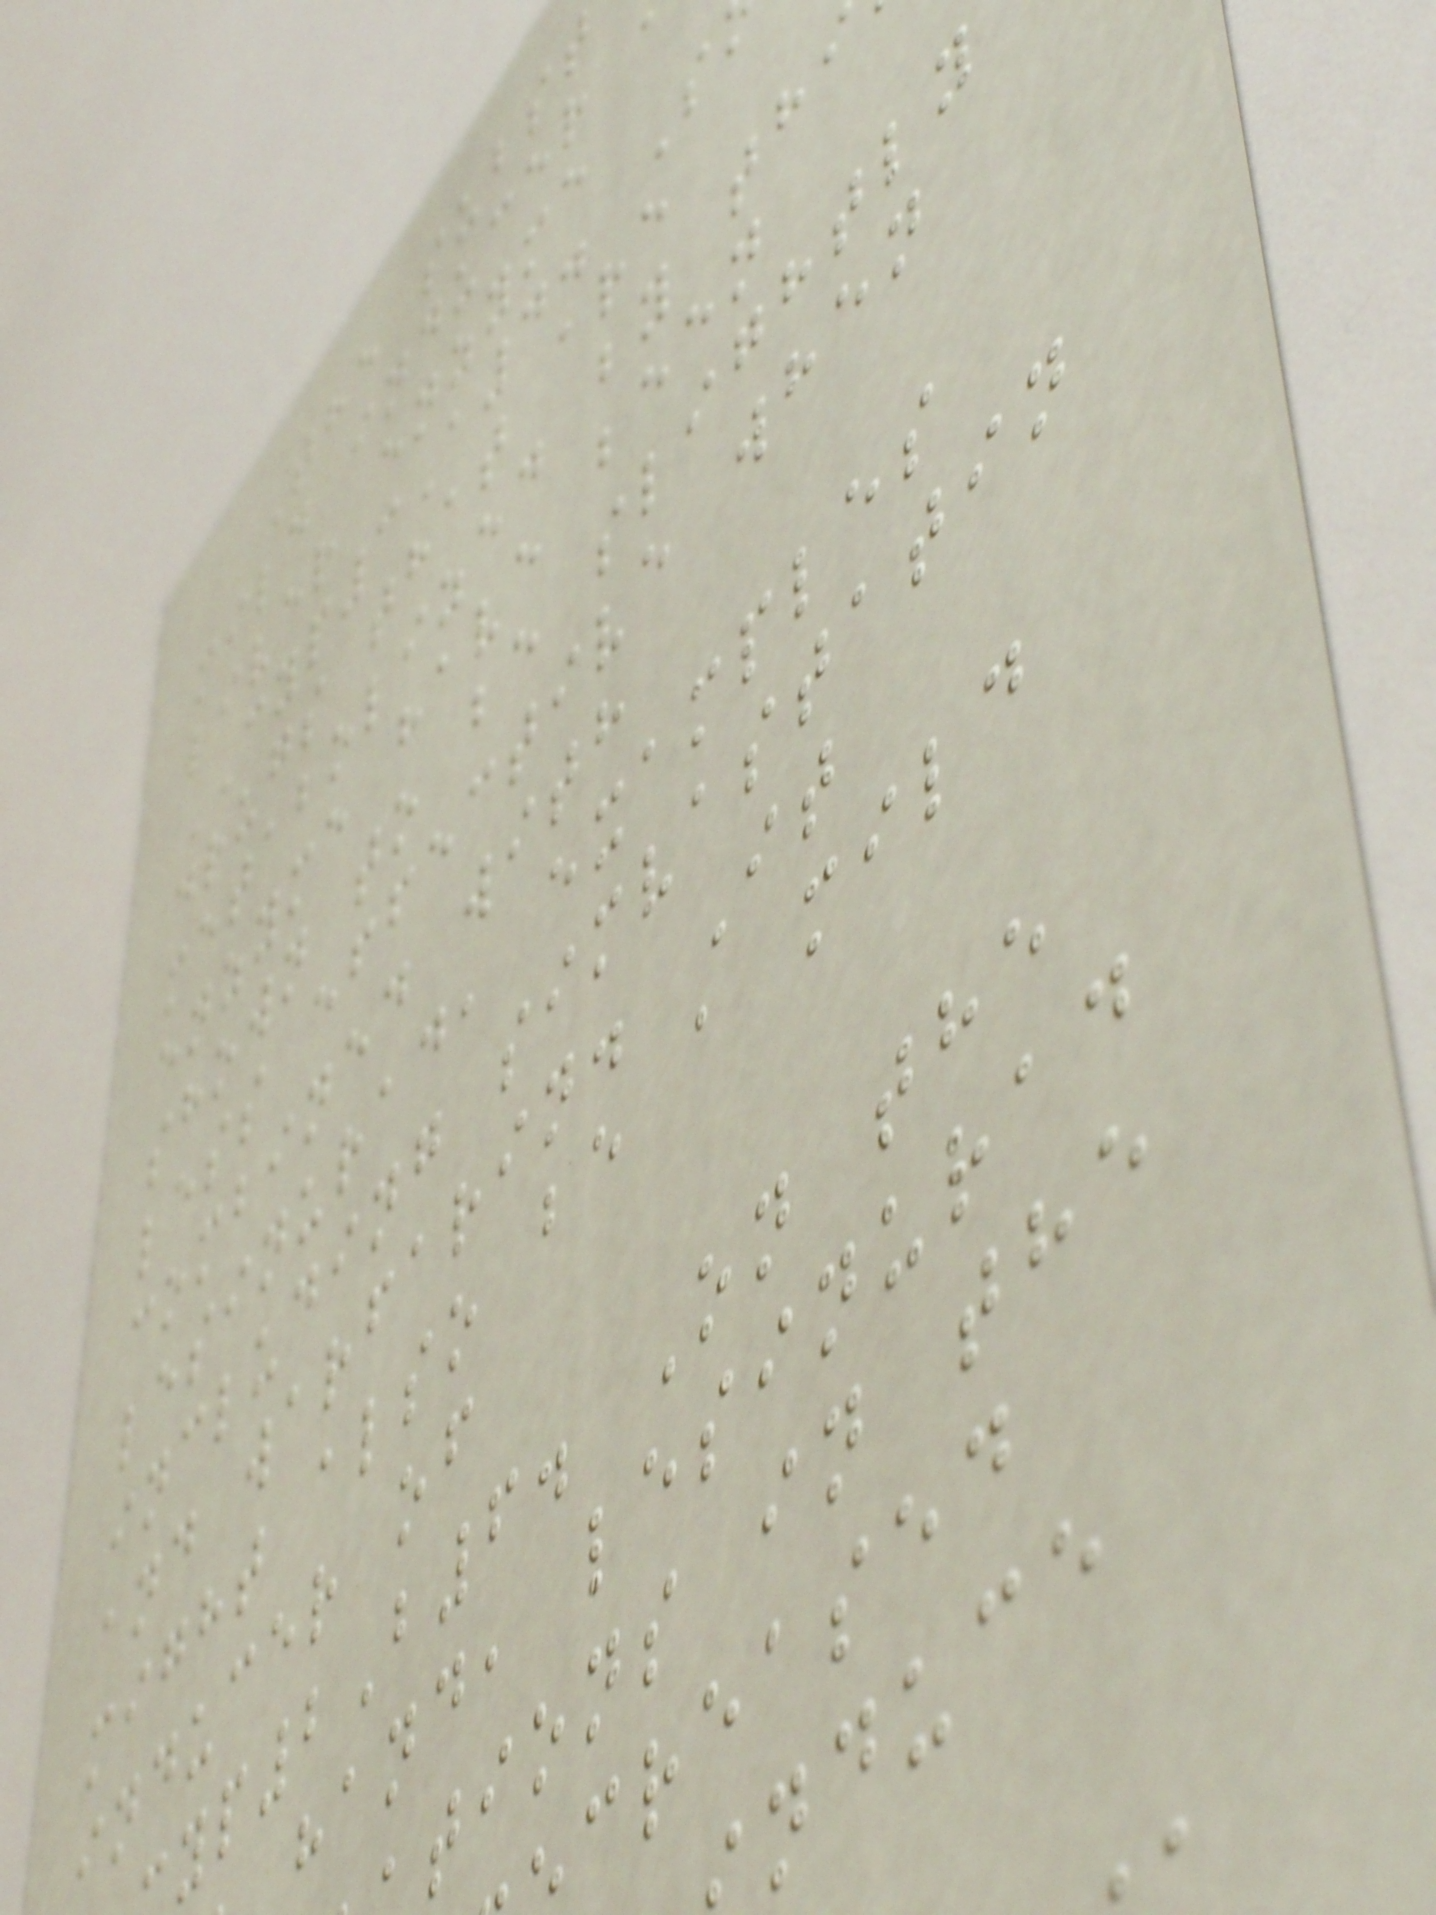The subst
mild inducer
liver enzyme
CYP3A4. S
drugs that are
metabolized by th
enzyme have been
shown to be slightly
less effective when
combined with
lesinurad, examples
including simvastatin
and warfarin. It
might also be a mild
inducer of
2B6. On the
hand, lesinurad
tions in the
creased
nduce
